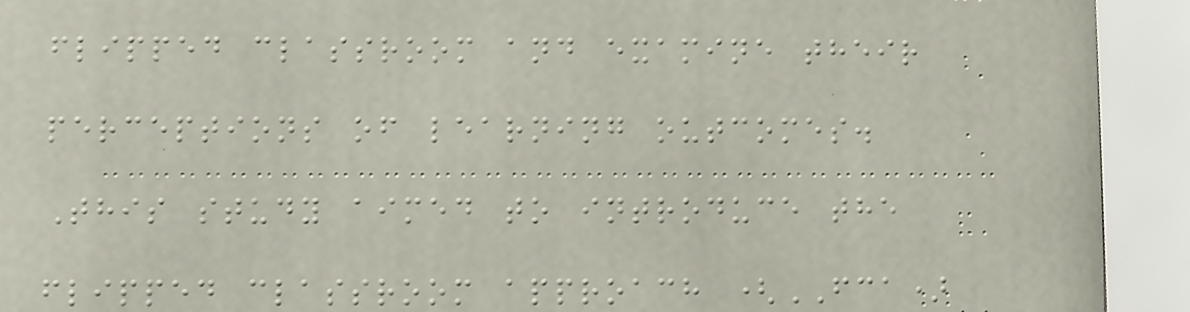flipped classroom and examine their
perceptions of learning outcomes.
This study aimed to introduce the
flipped classroom approach (FCA)
